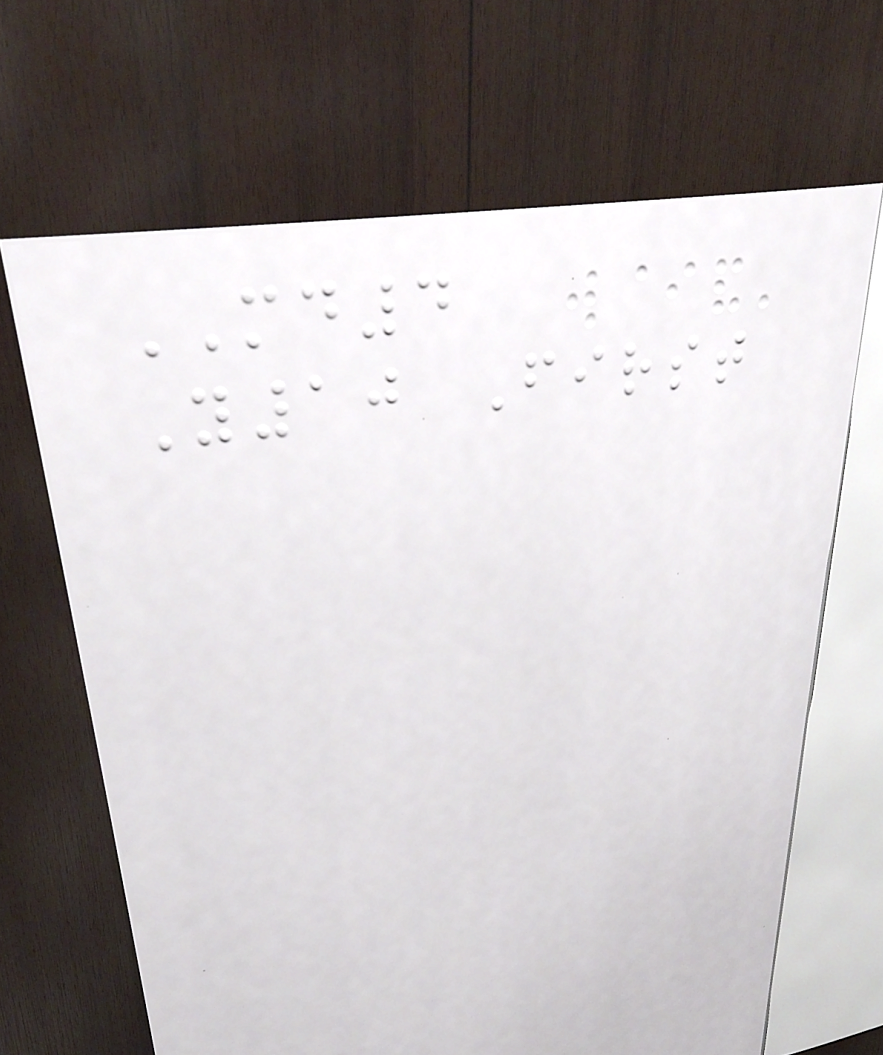MD4
Y10 First
